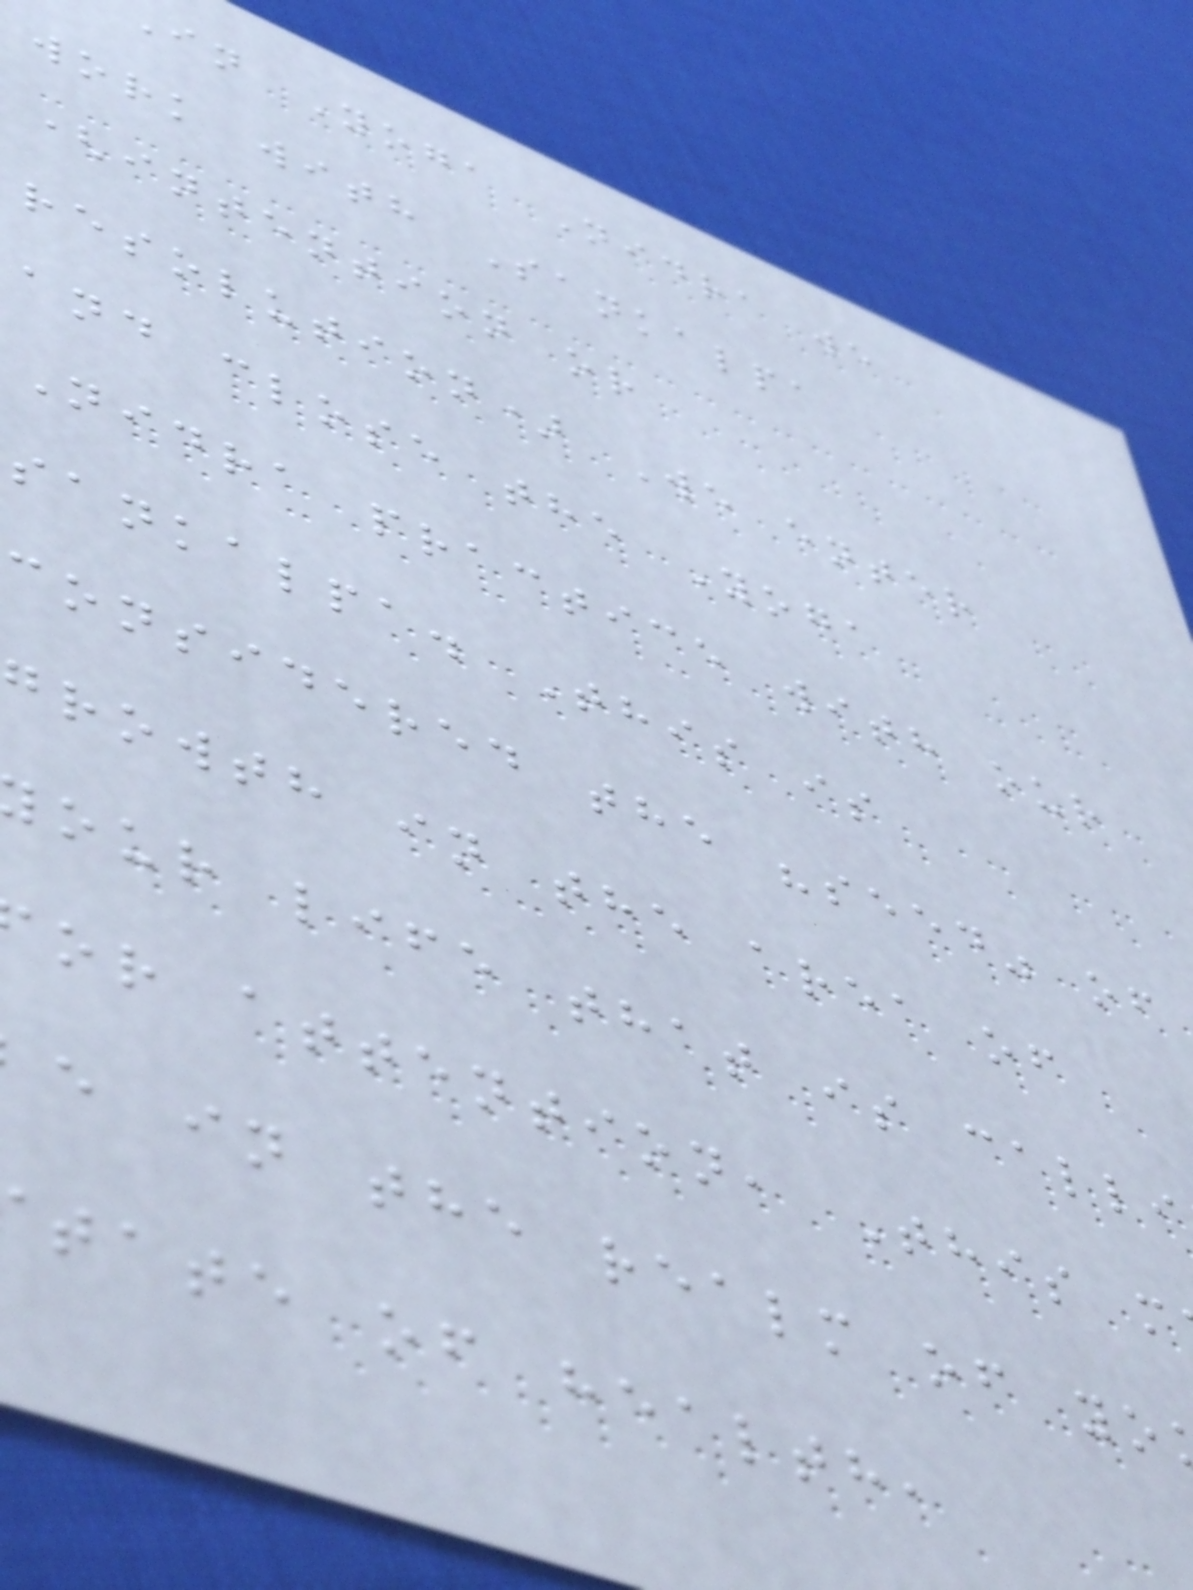in Yoga Nidra we
work with Sankalpa
(intention or
resolution) We enter
and close the Yoga
Nidra practice with our
sankalpa. This is
considered the "seed" of
growth in the area of
our life that is calli
or attention, This m
e in the realm of yo
tate of health,
